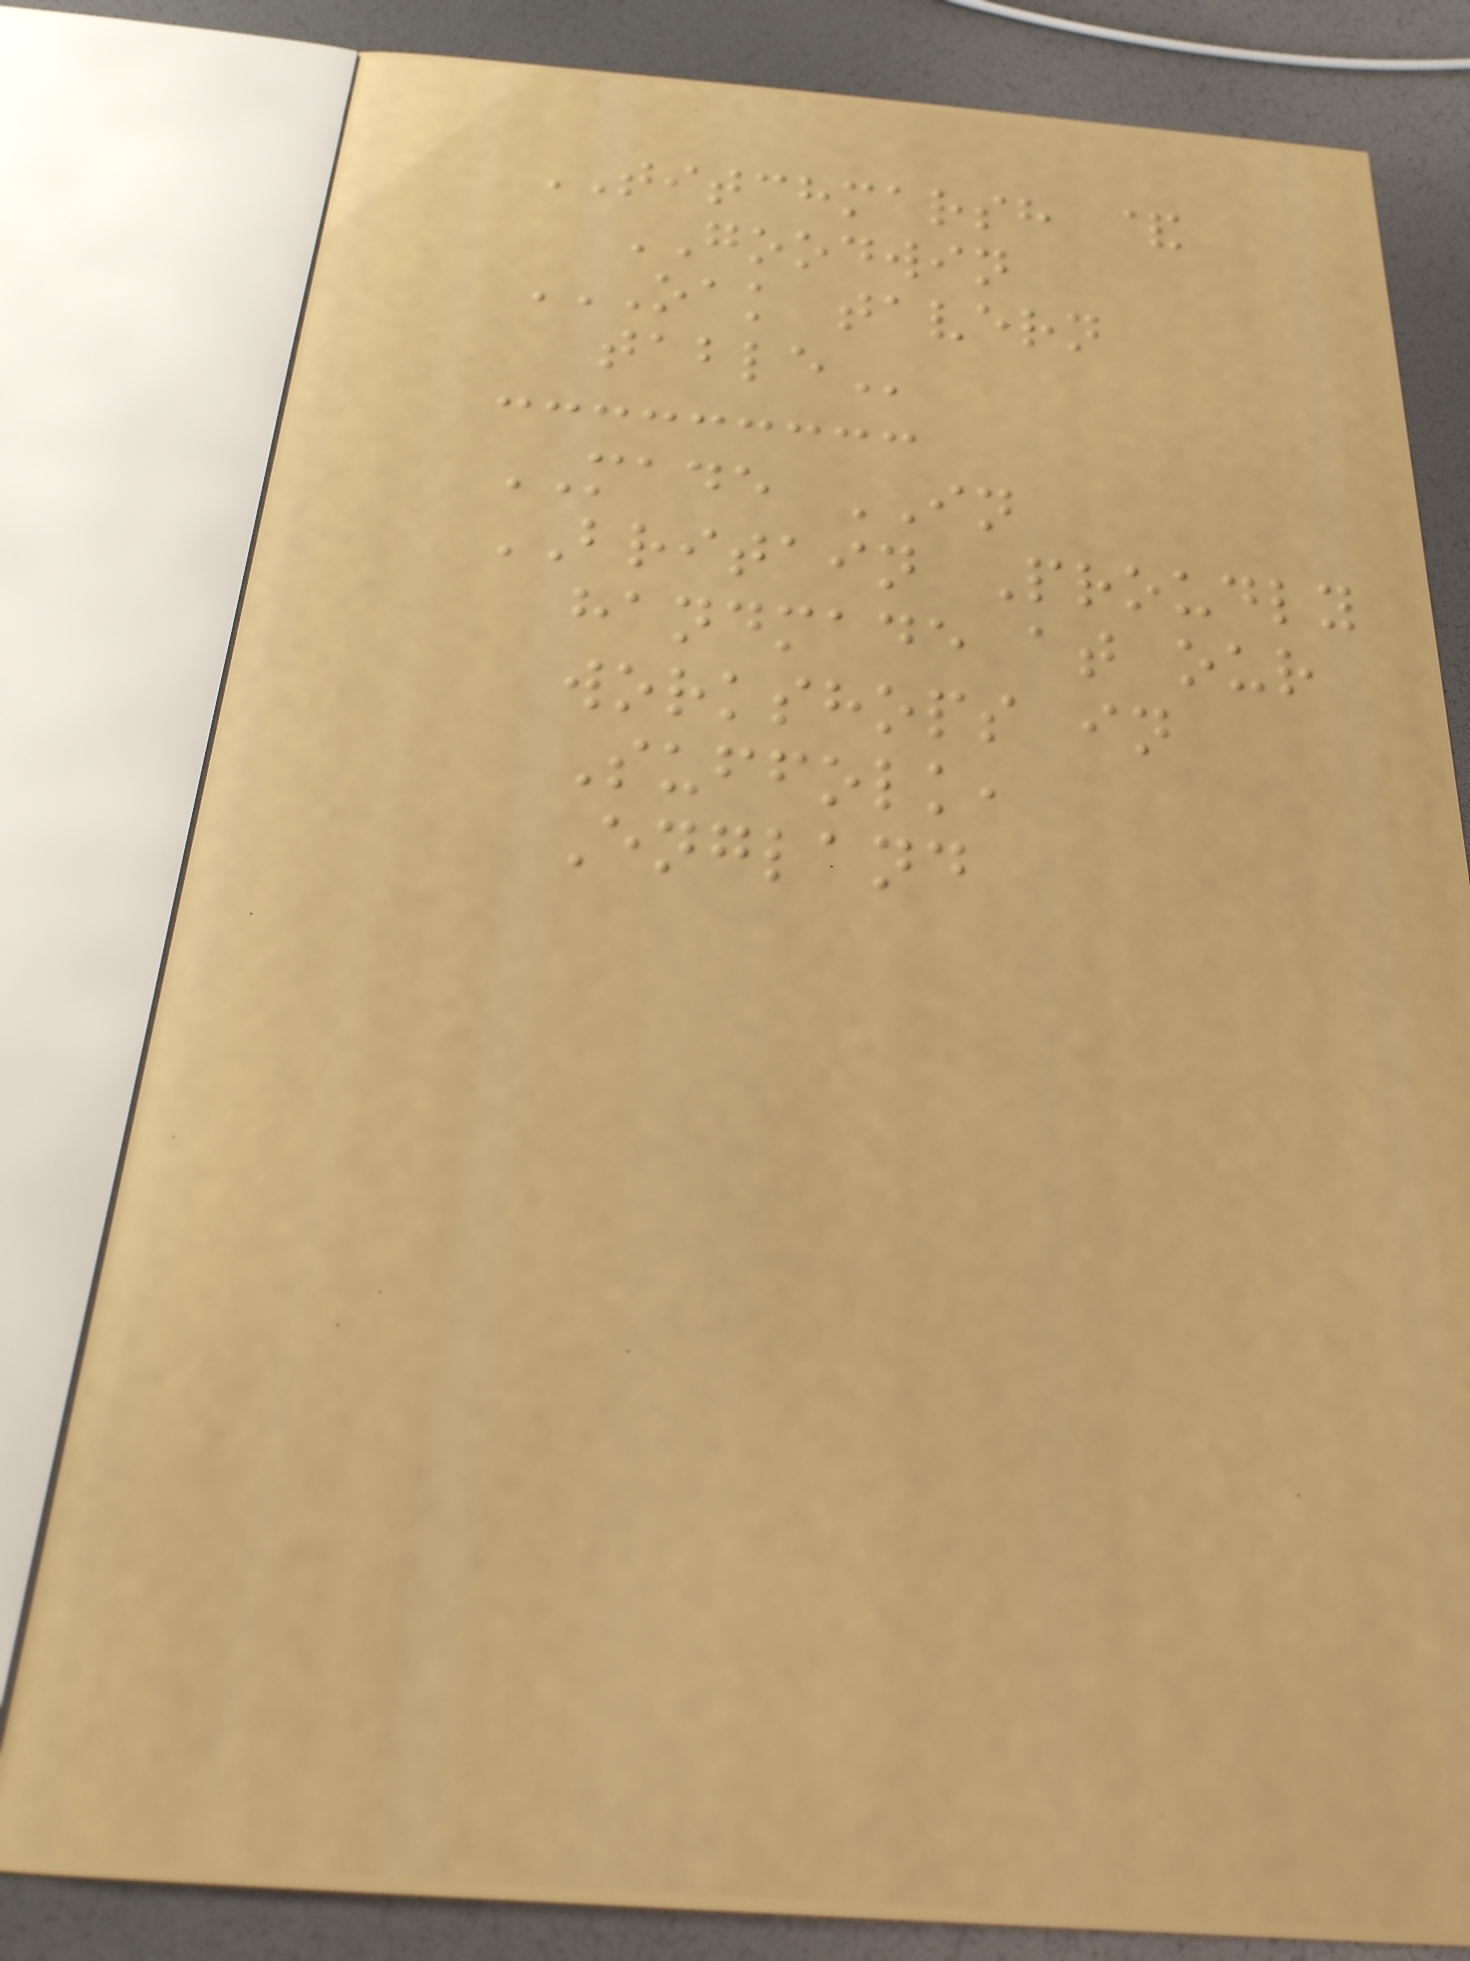TITCHMARSH &
GOODWIN
OAK TAVERN
TABLE
MADE IN
BRITAIN Proudly
handmade at our
workshops in
Suffolk,
England
